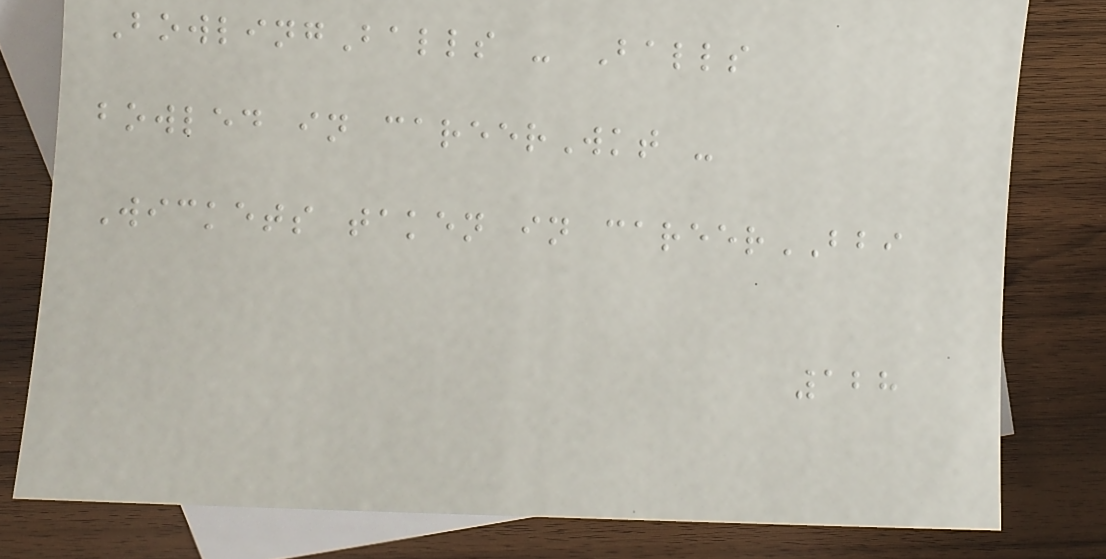BowlingBalls - Balls
bowled in careerWkt -
Wickets taken in careerBBI
128
